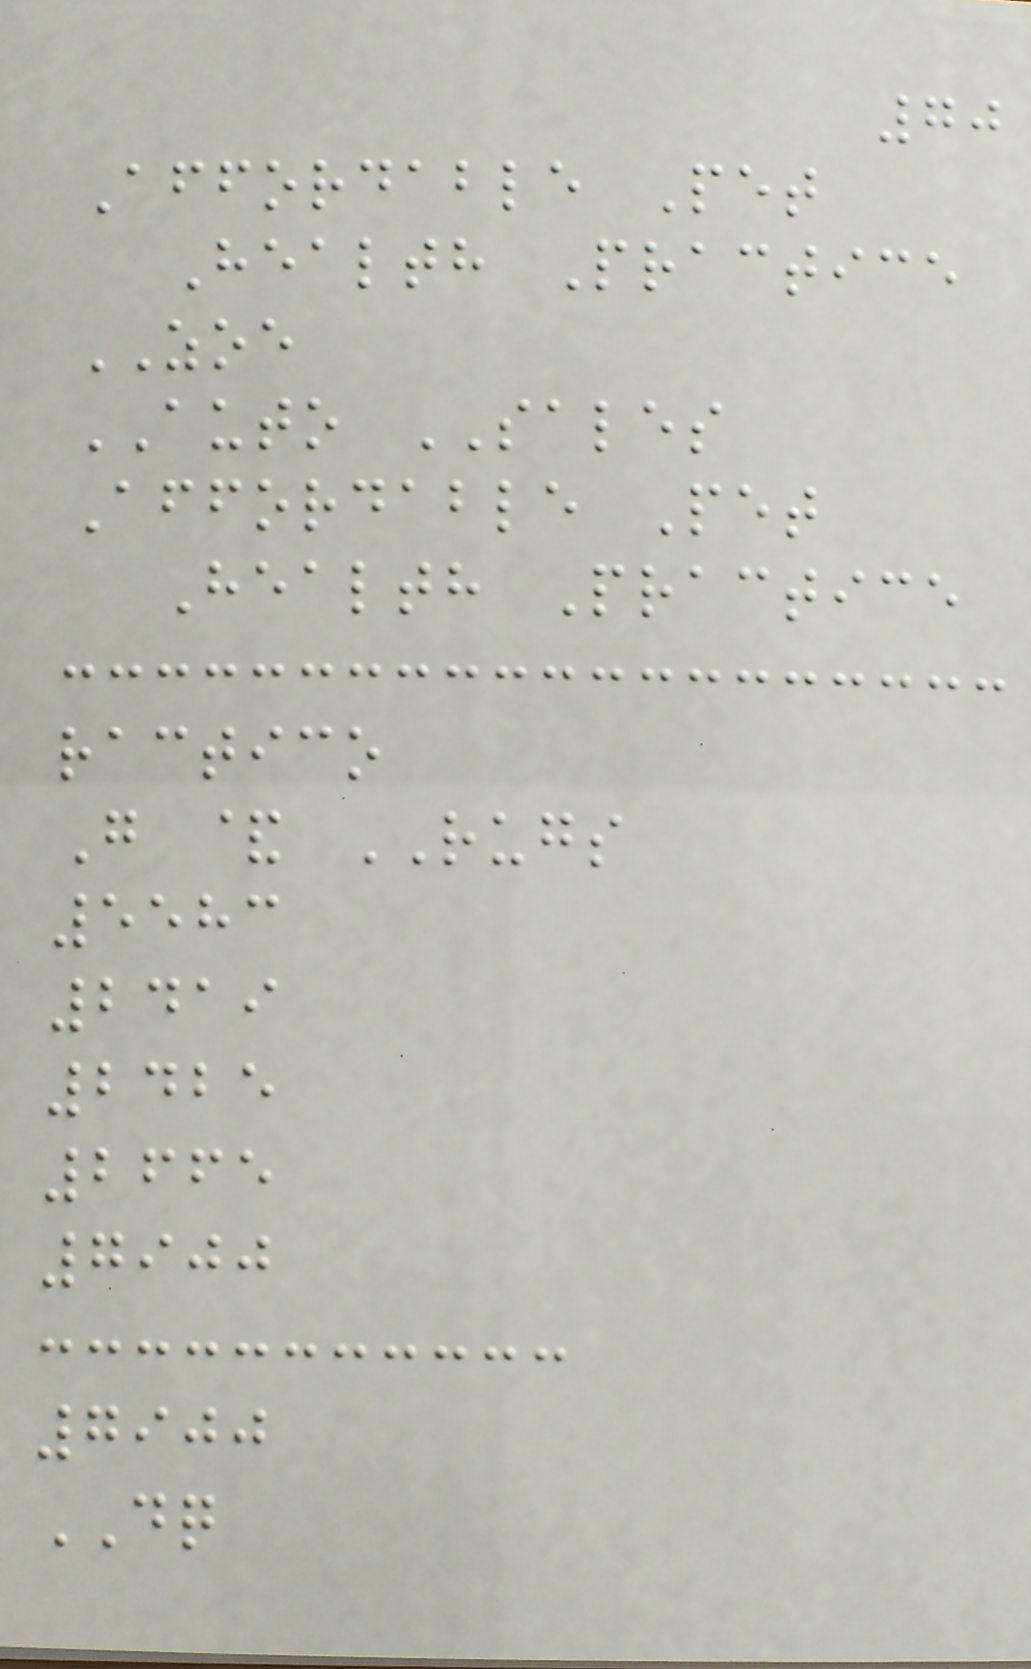70
Affordable Pet
Health Practice
ZOE
AUTO SALES
Affordable Pet
Health Practice
ractico
G & RUGS
5583
2419
2425
2665
7900
7900
DQ
